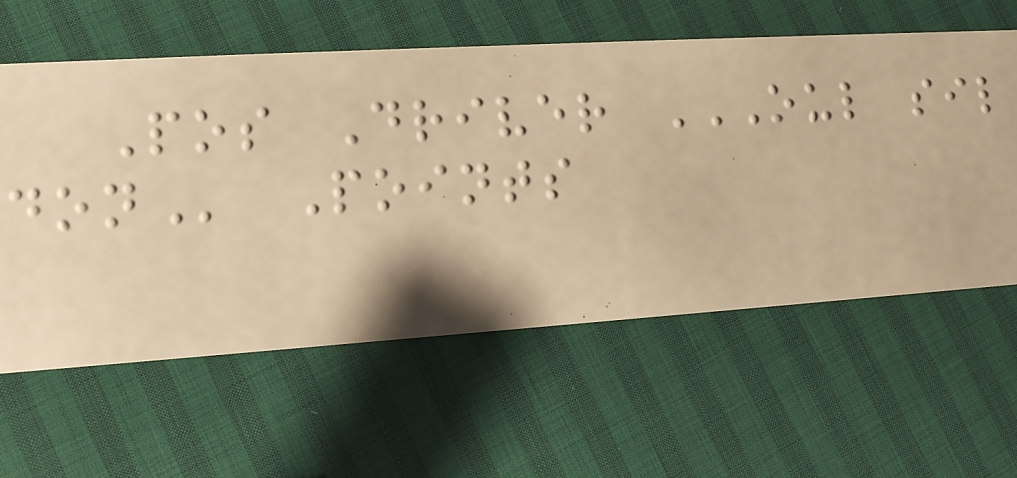Pos Driver OUL SIL
DON Points
